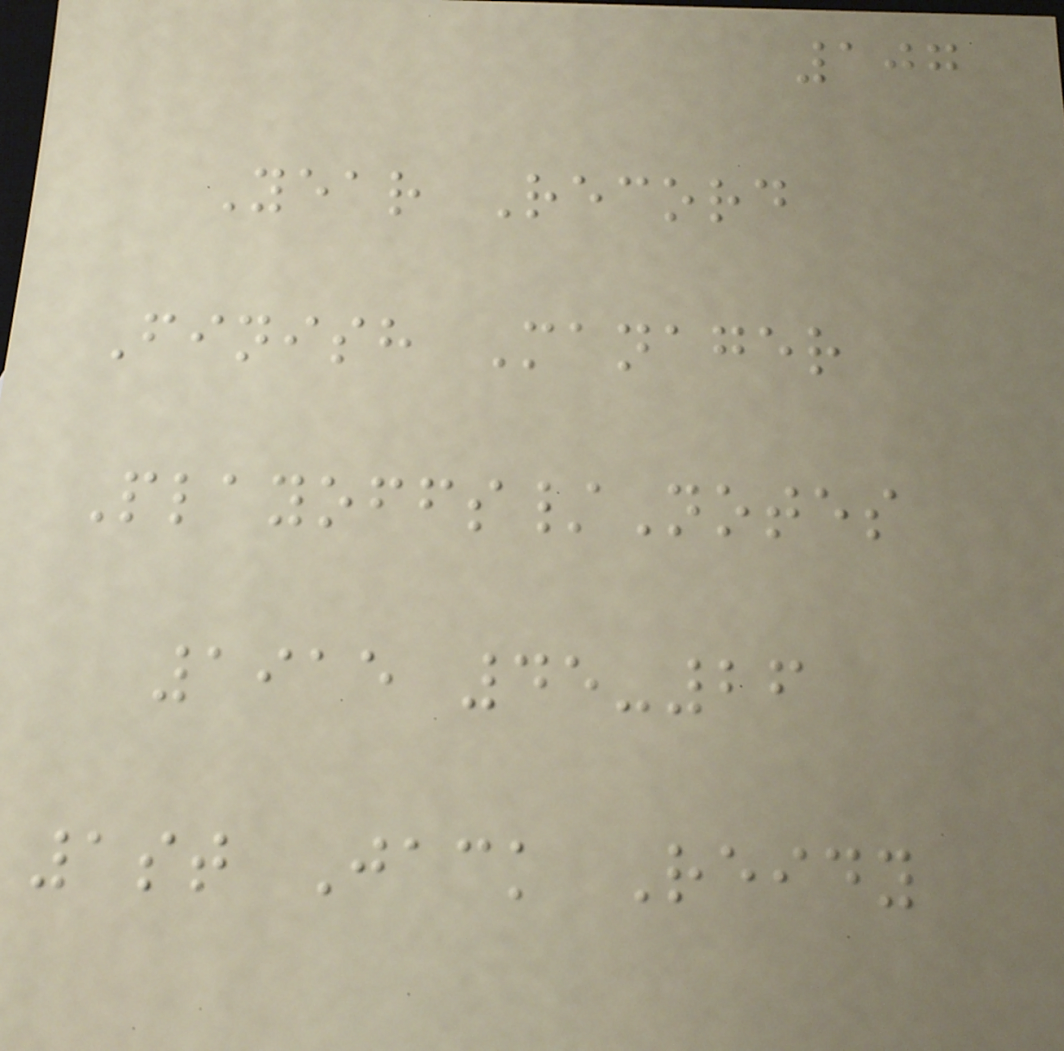107
Year Record
Finish Manager
Playoffs/Notes
1915 45-26
1st Jack Reidy
